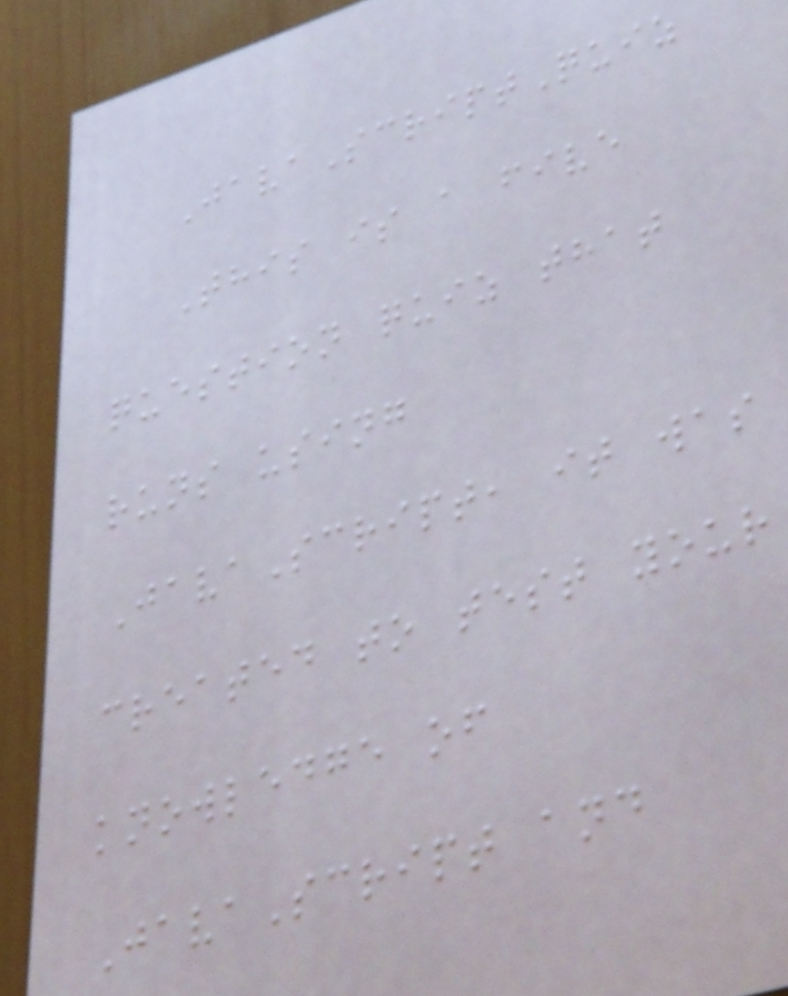JavaScriptQuiz
This is a five
question quiz that
runs using
JavaScript, it was
created to test your
knowledge of
JavaScript and
